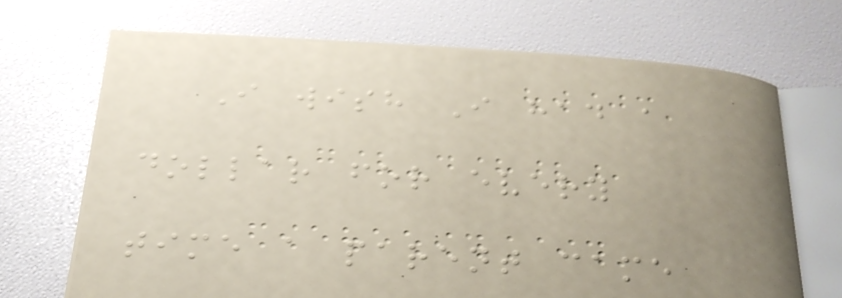I wish I had a
dollar for every
time a parent came
